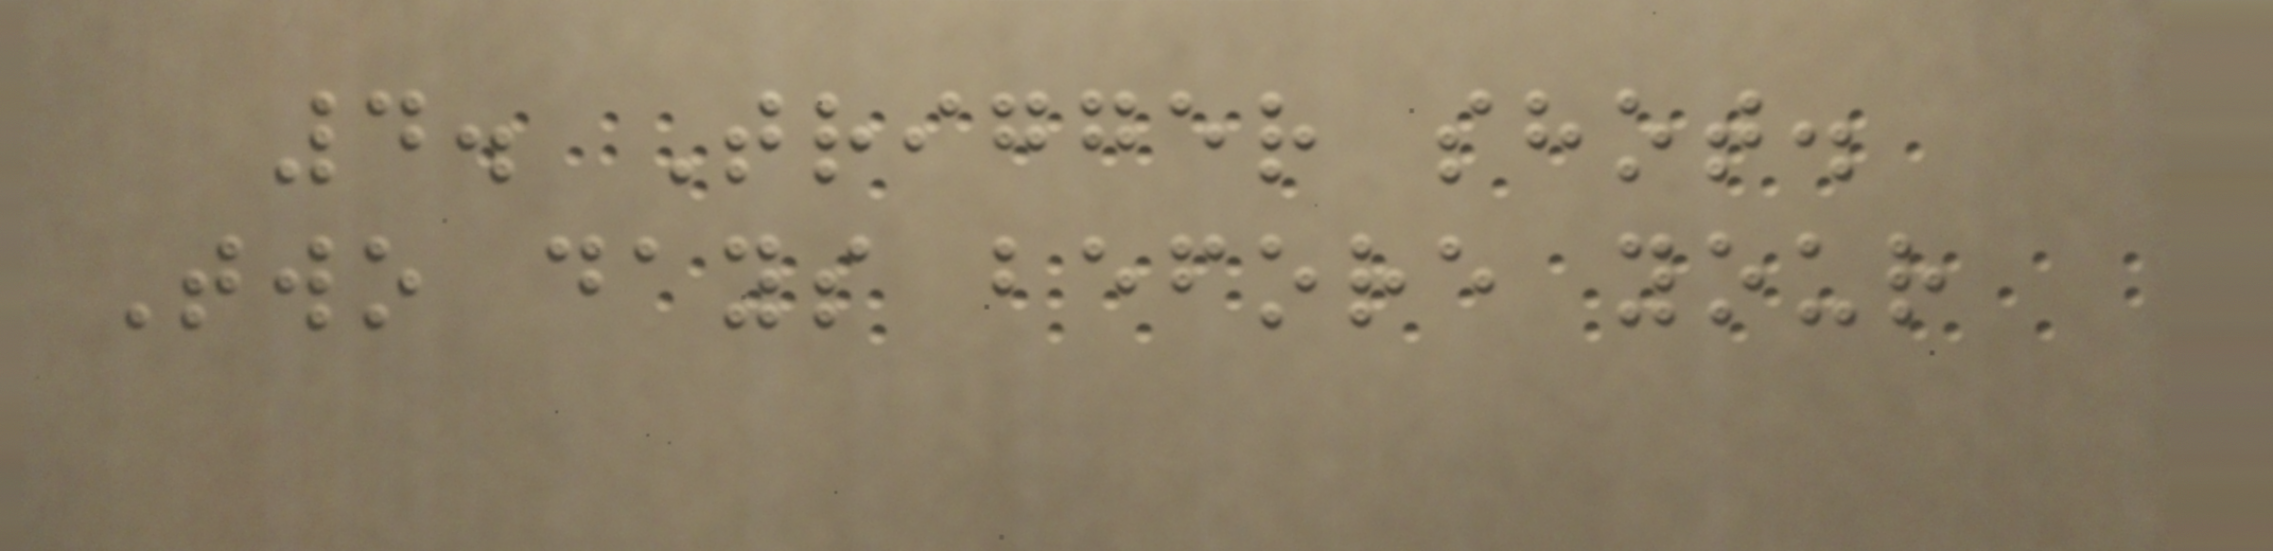4. Trigger shot.
Two days before your
